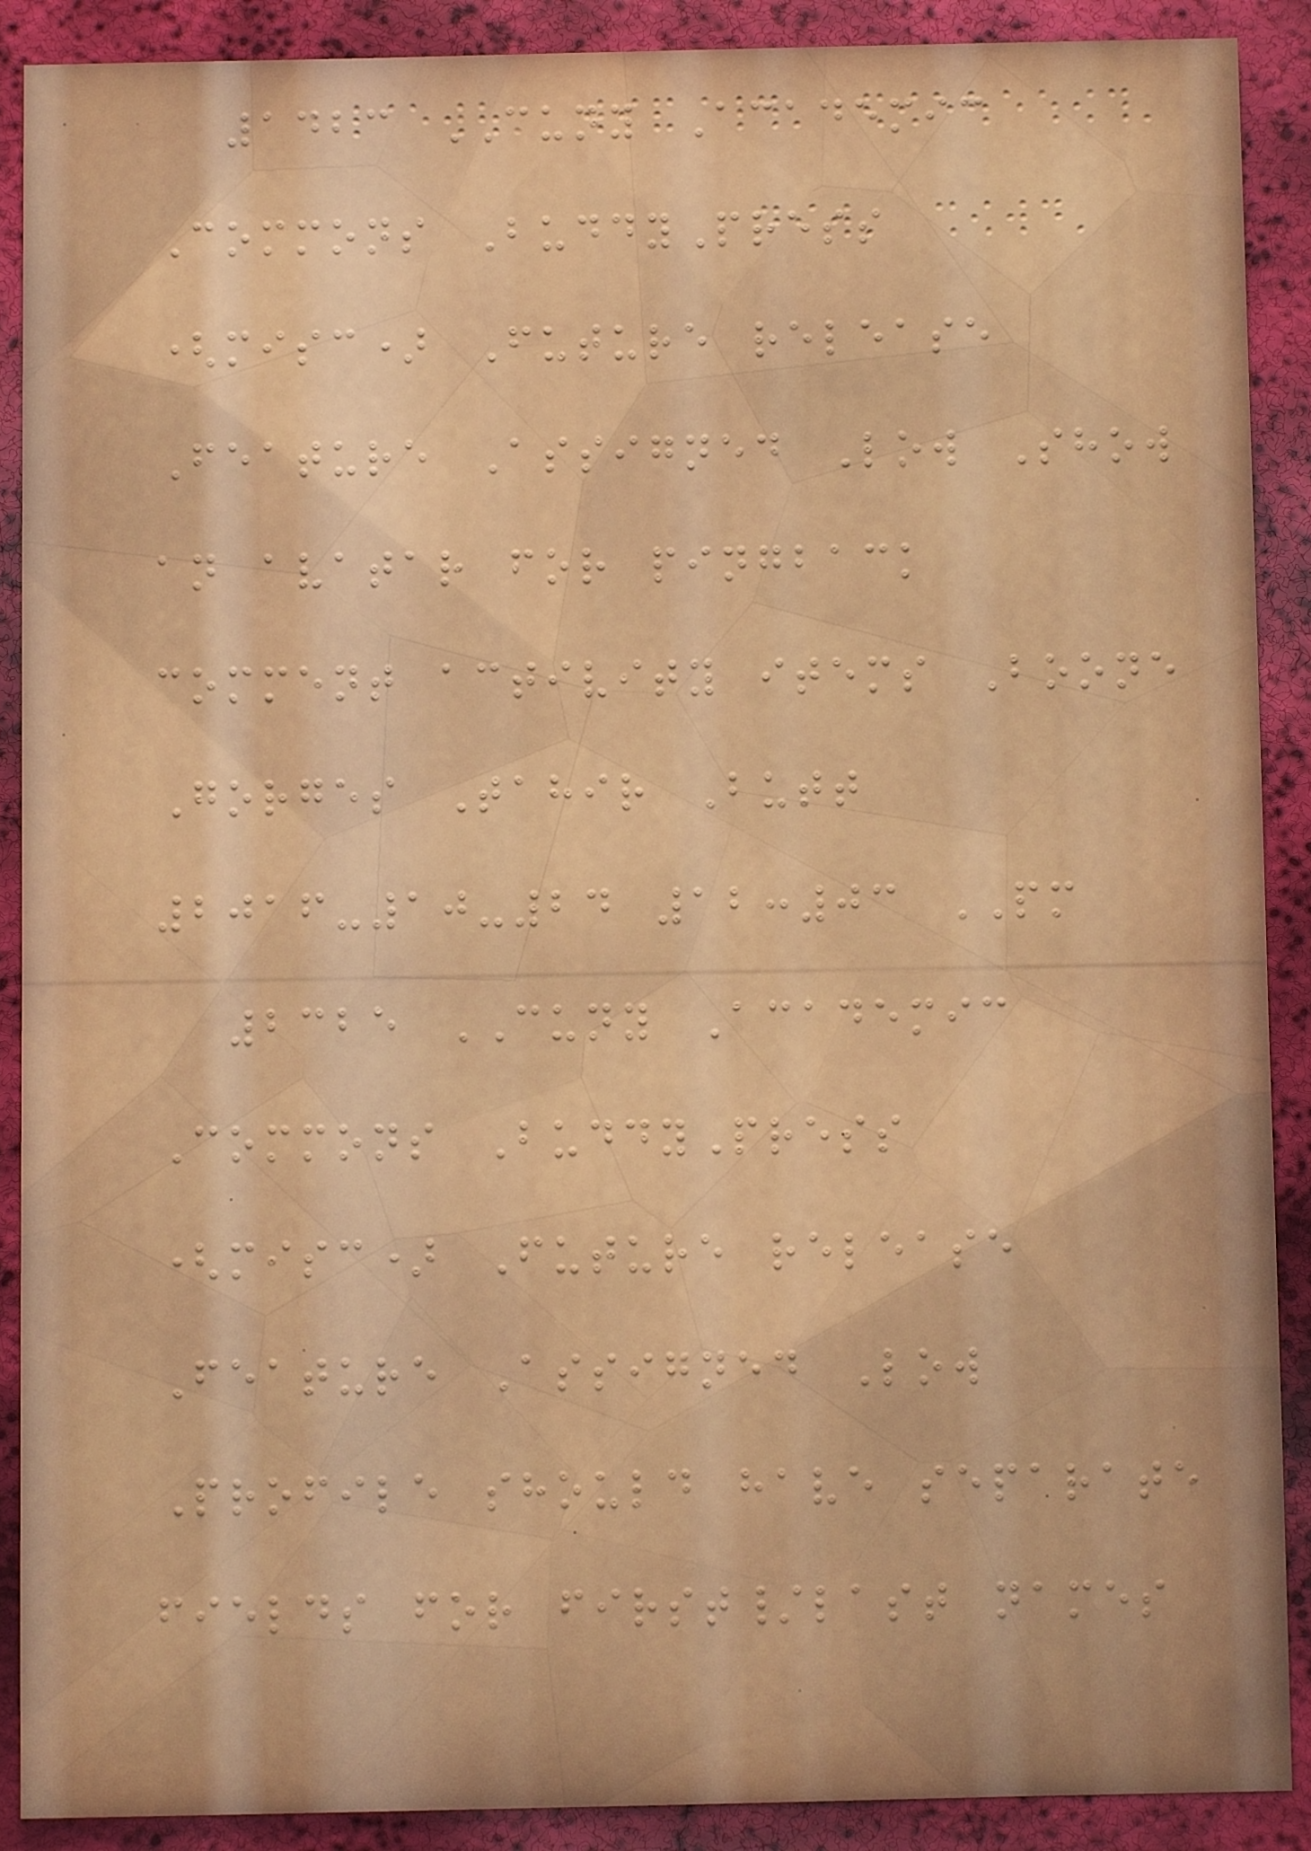1423 CUNY Academic
Commons BuddyPress
(misc) Future release
Feature Assigned Low Show
an avatar for pingback
comment activity items Boone
Gorges Tahir Butt
2016-10-24 12:03 PM
2325 CUNY Academic
Commons BuddyPress
(misc) Future release
Feature Assigned Low
Profile should have separate
fields for first/last names
